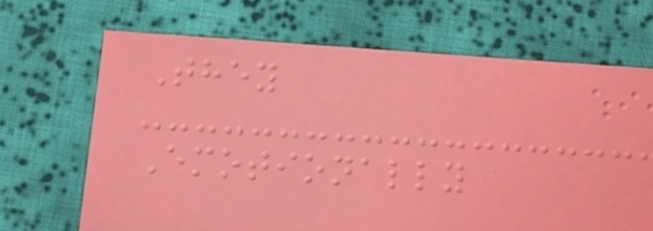They
Emotionally
